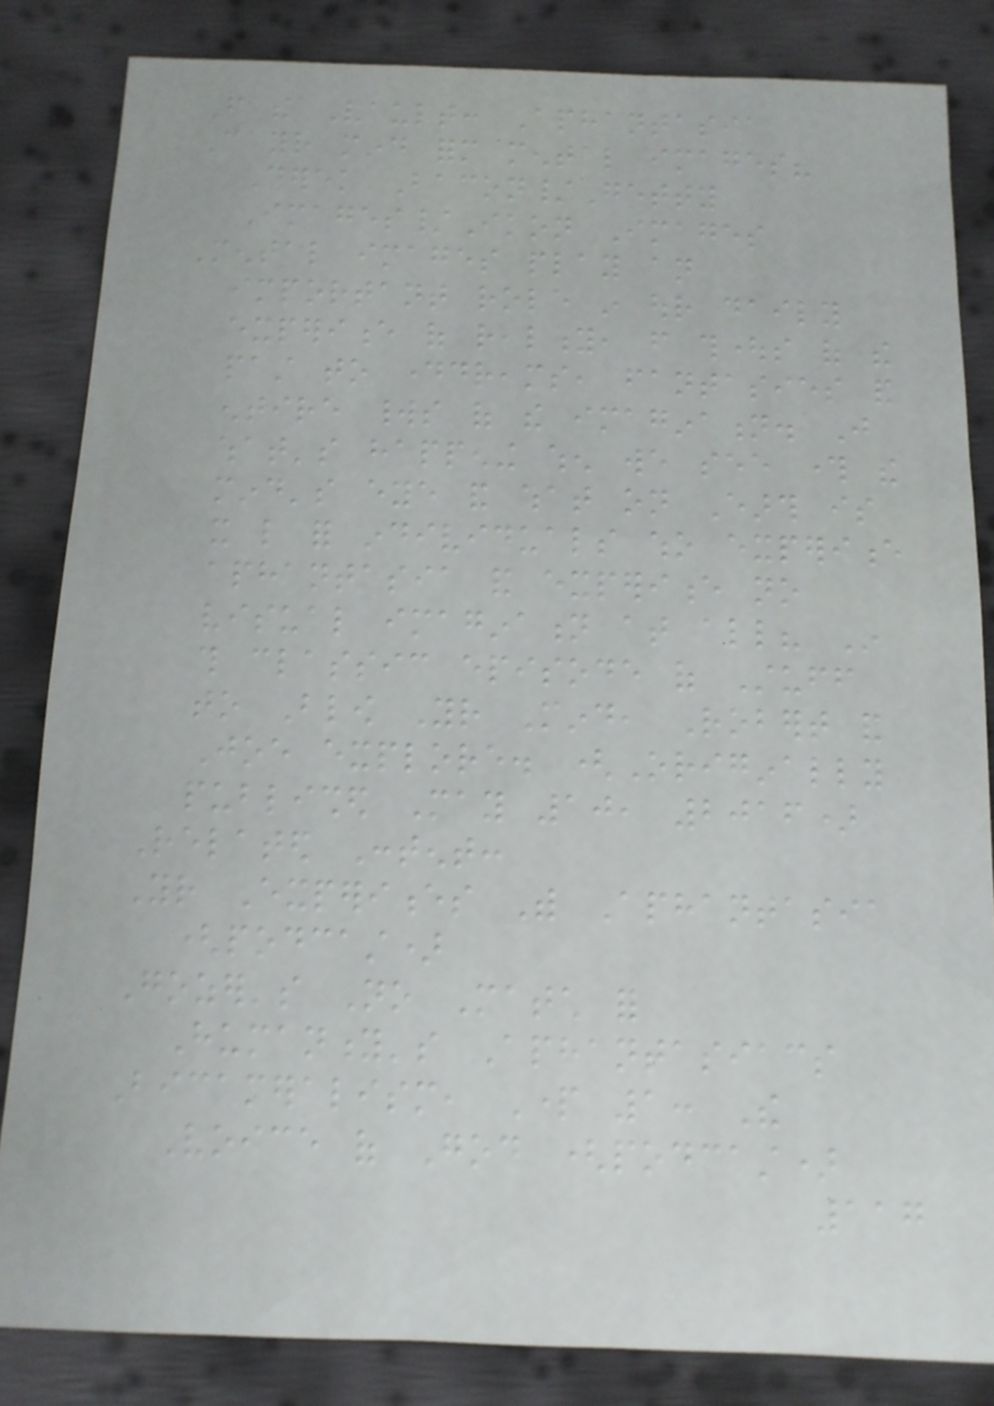From the Vault: Aphantasia
Can your mind form mental images?
Derek Bacon/Getty
Images/Ikon Images
Mental images play an
important role in our daily
experience of reality, from thoughts of the
past to daydreams, fantasies and
entire worlds of the imagination. Just
what's happening when we see through the
mind's eye and what on Earth is
it like for individuals who experience
aphantasia and experience no
visual imagination at all? In
this classic episode of Stuff
to Blow Your Mind, Robert and
Joe explore. (Originally
published May 10, 2016)
Related Content:
Your Experiences With Aphantasia
(podcast)
Gozer's No Match for
Humanity's Aphantasiacs
Bicameralism, Part 1: The
Voice of God (podcast)
117
